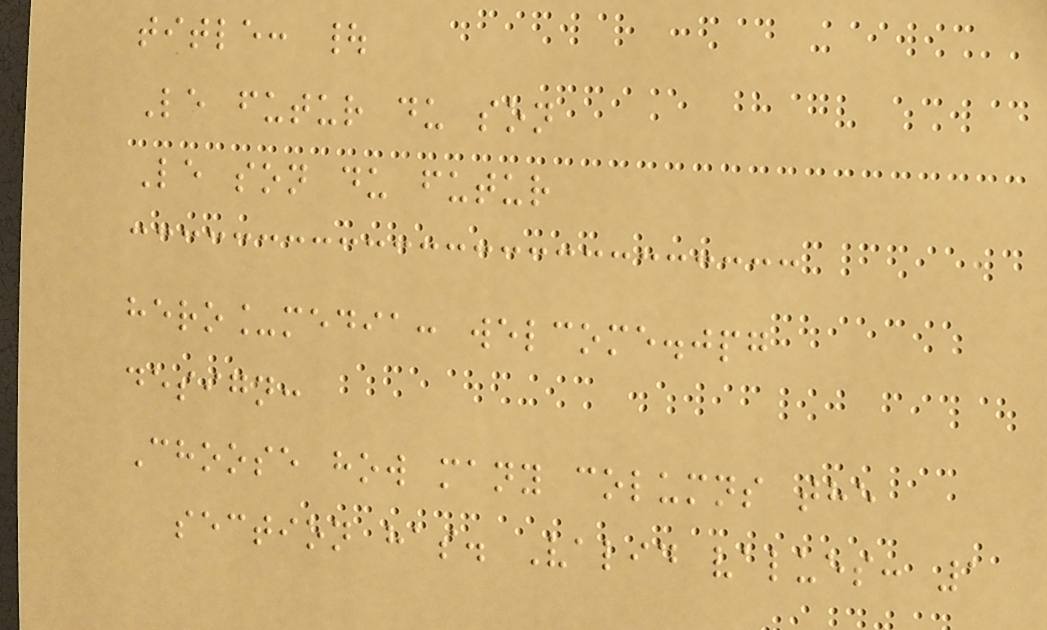title: |
Le futur du son
Le son du futur
hero_media: welcome.jpg
design:
Choose how many columns the
section has. Valid values: 1
